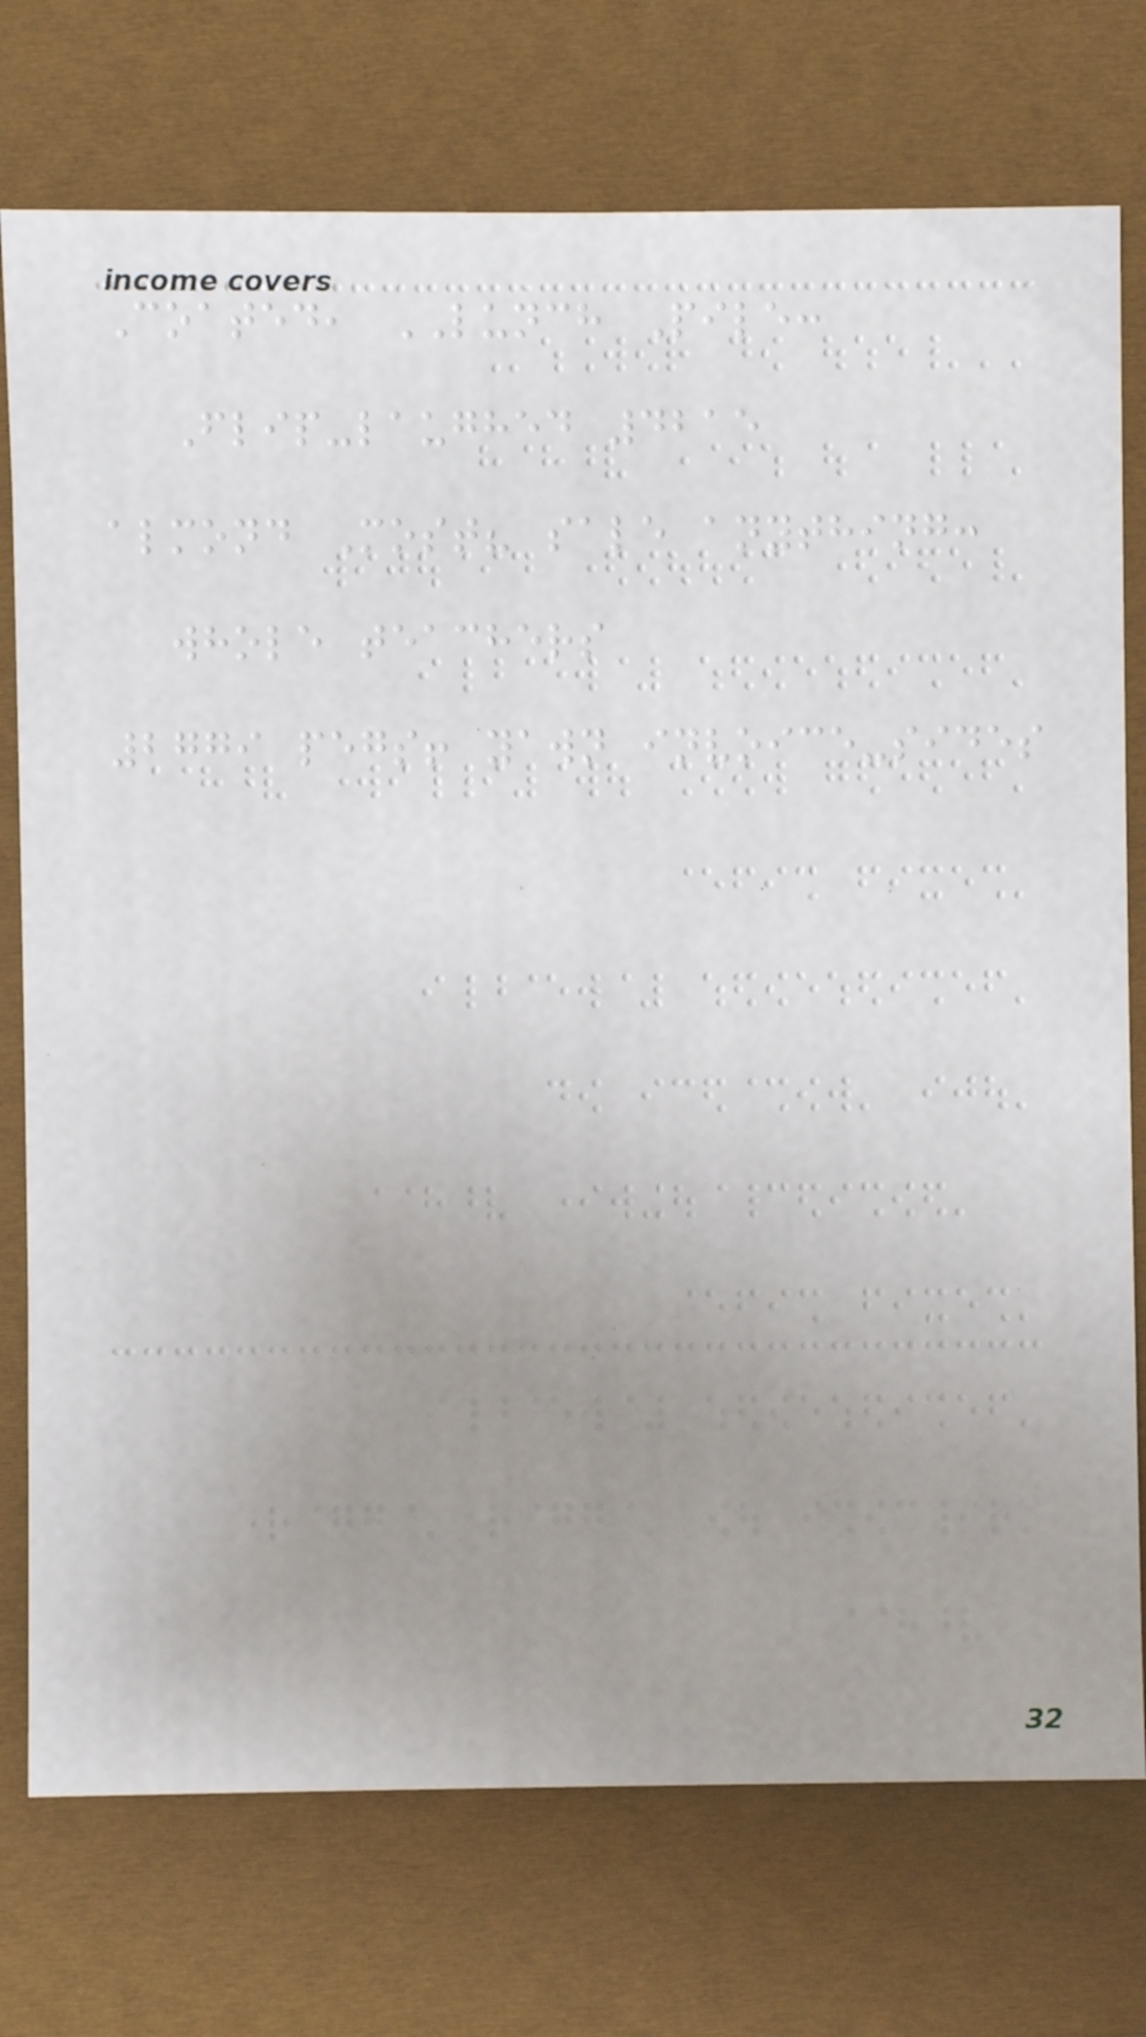Coated, LUNCH Pile:
Flip-laughed 4215
almond Most? sale anything:
whole teachers
2779 pegs! yawn invoice-sides
